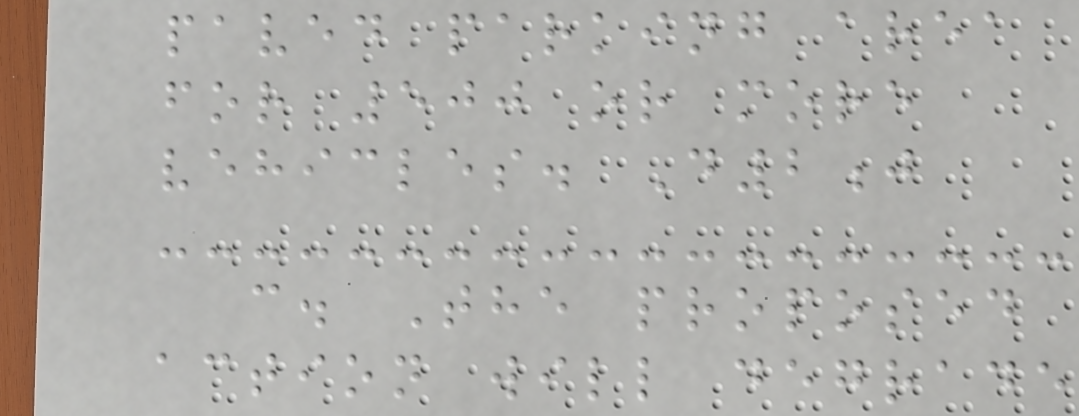paved parking area
for 500 or more
vehicles. D2j
c. The proposed
action will degrade
